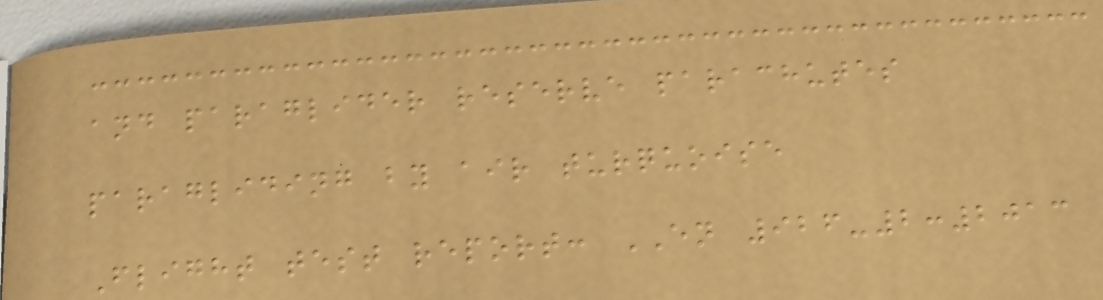and paraglider reserve parachutes
paragliding by air turquoise
Flight test report: EN 926-2:2013
